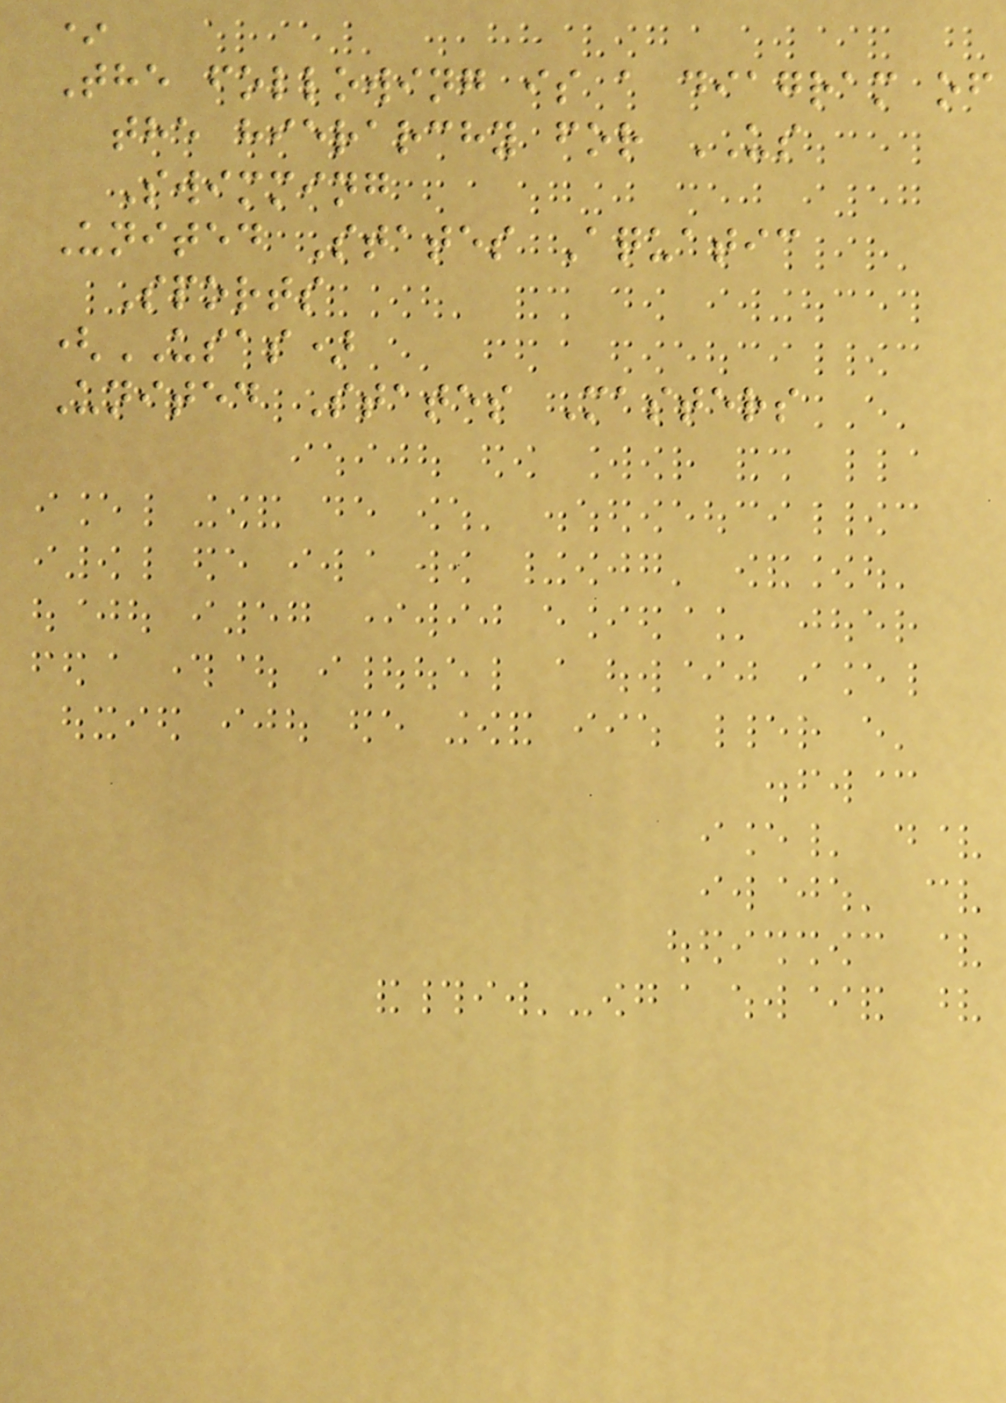*
The following is a diagram of
the hierarchy for US
Swimming
United States Aquatic
Sports
(USAS)
United States Masters
